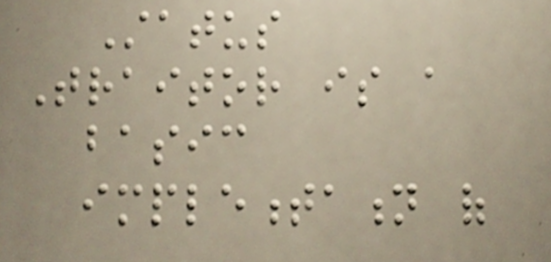Status
Traitor is a
basic
implementation of
